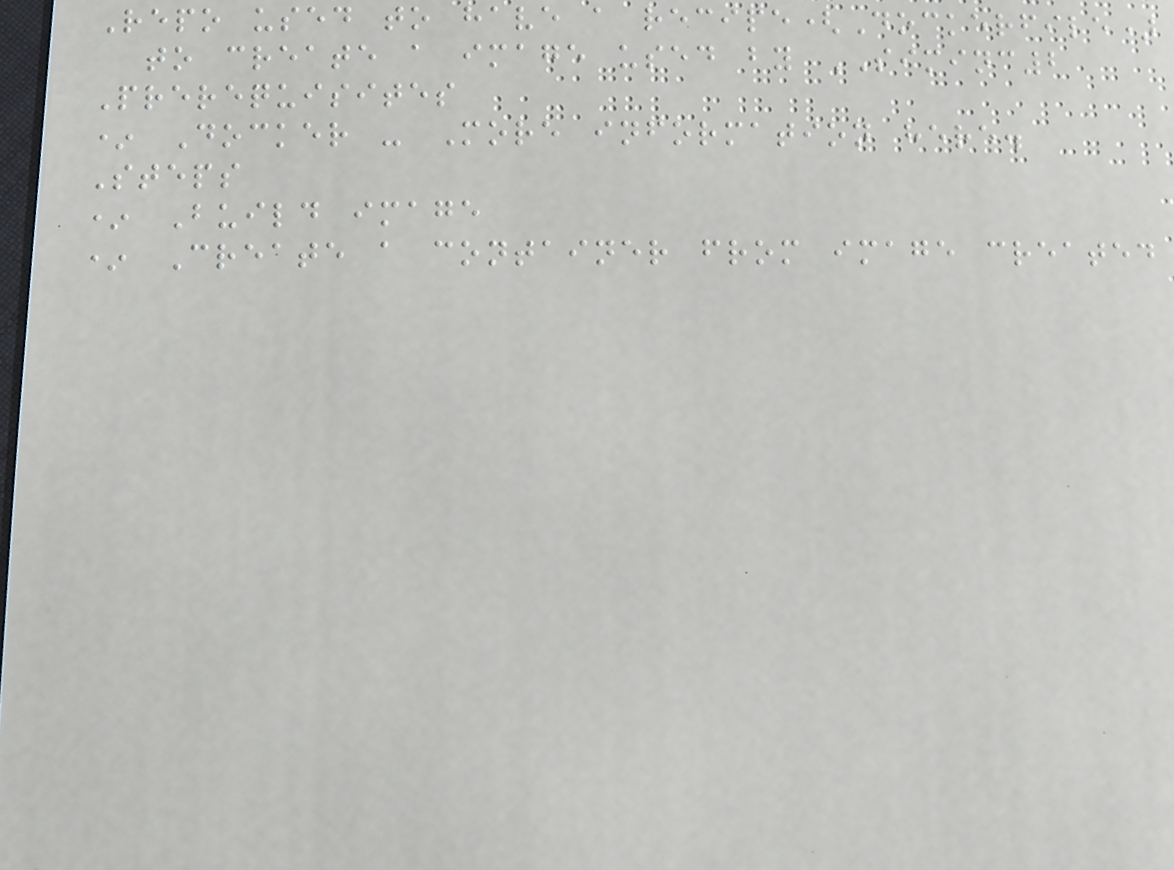Repo used to have a recipe(Dockerfile)
to create a image used by SIMINC2
Prerequisites
* Docker - More information here.
Steps
* Build image
* Create a container from image created
